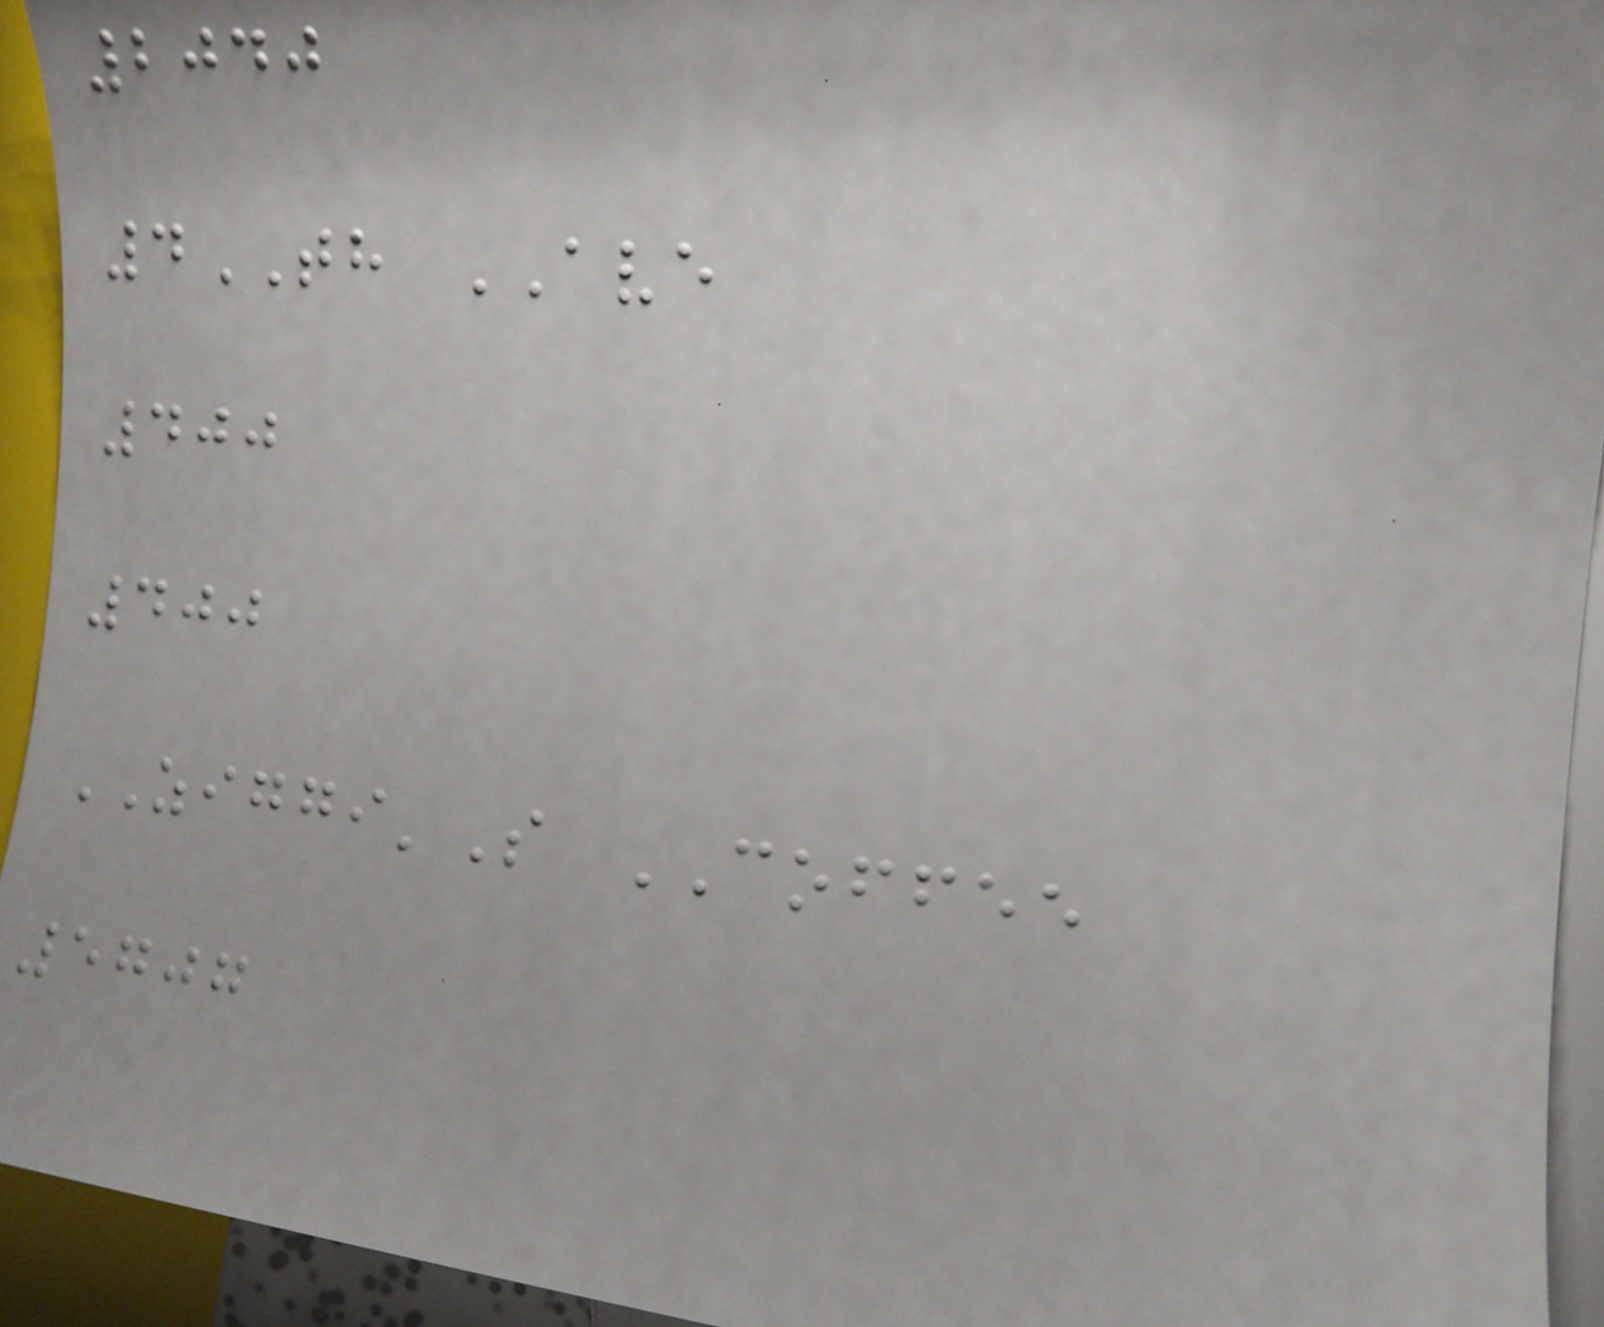2040
4TH AVE
400
400
ZIGGI'S COFFEE
5707
